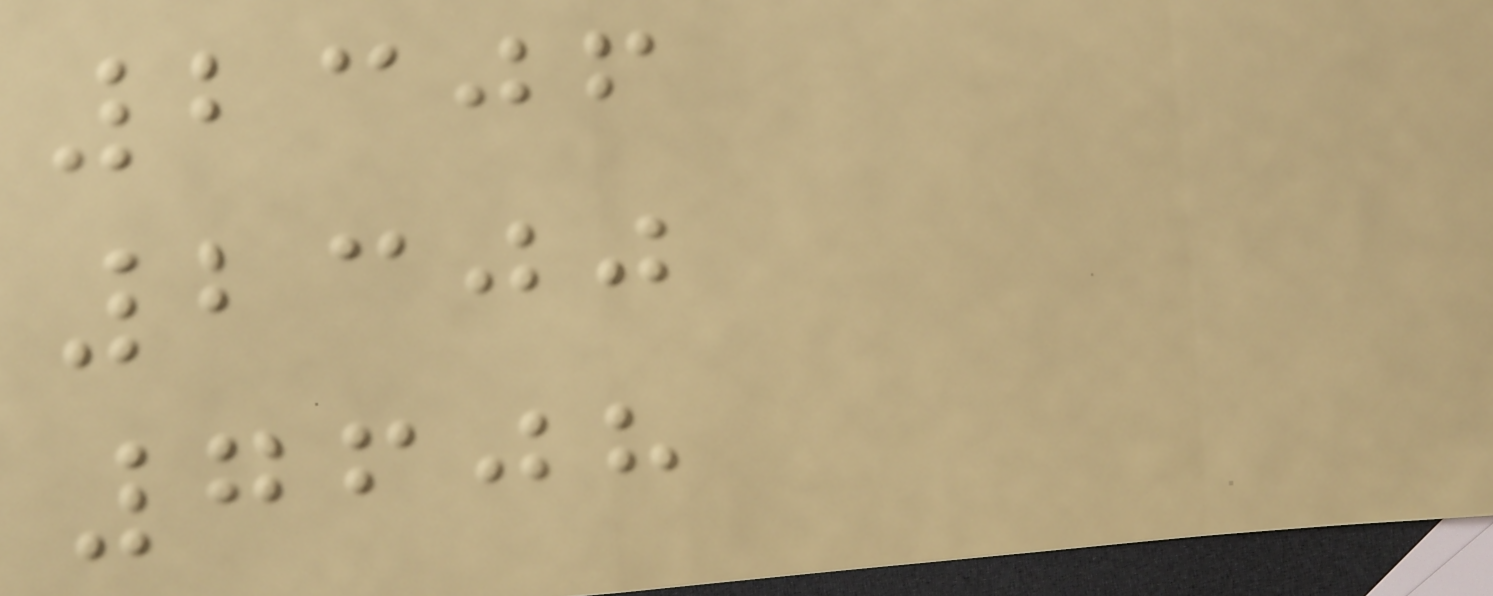2306
2300
7608
